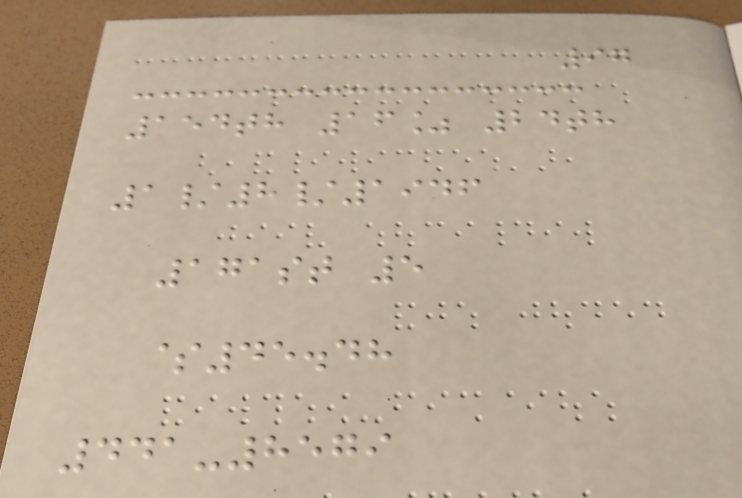97
154th 16% 24th
1/8/1946
171st 5
$45.48
441-8579
